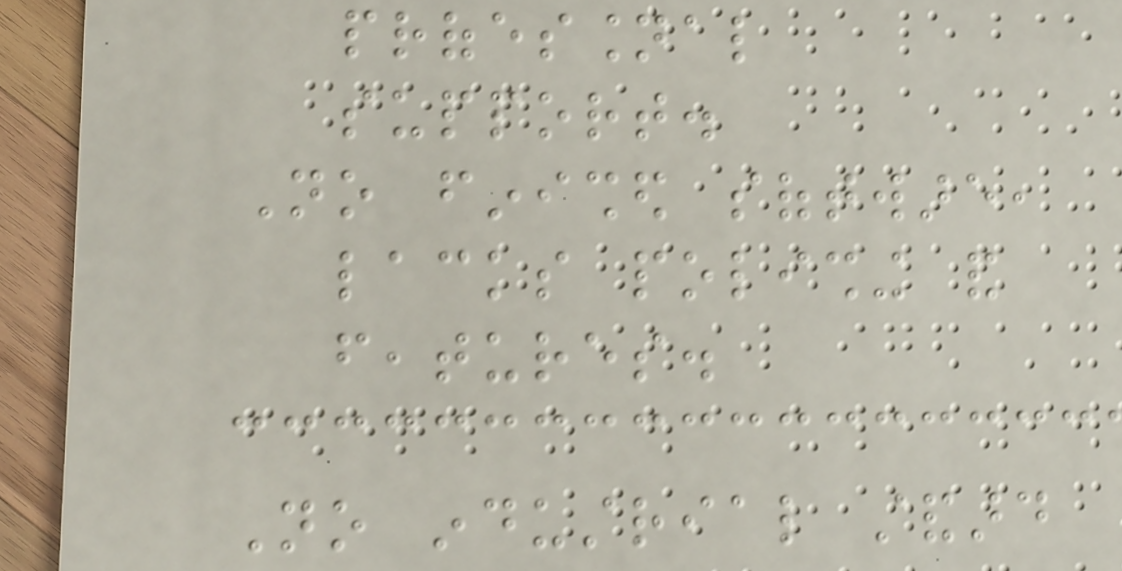professional
support.
No finished software,
lacks polishing and
features.
No industrial standard
